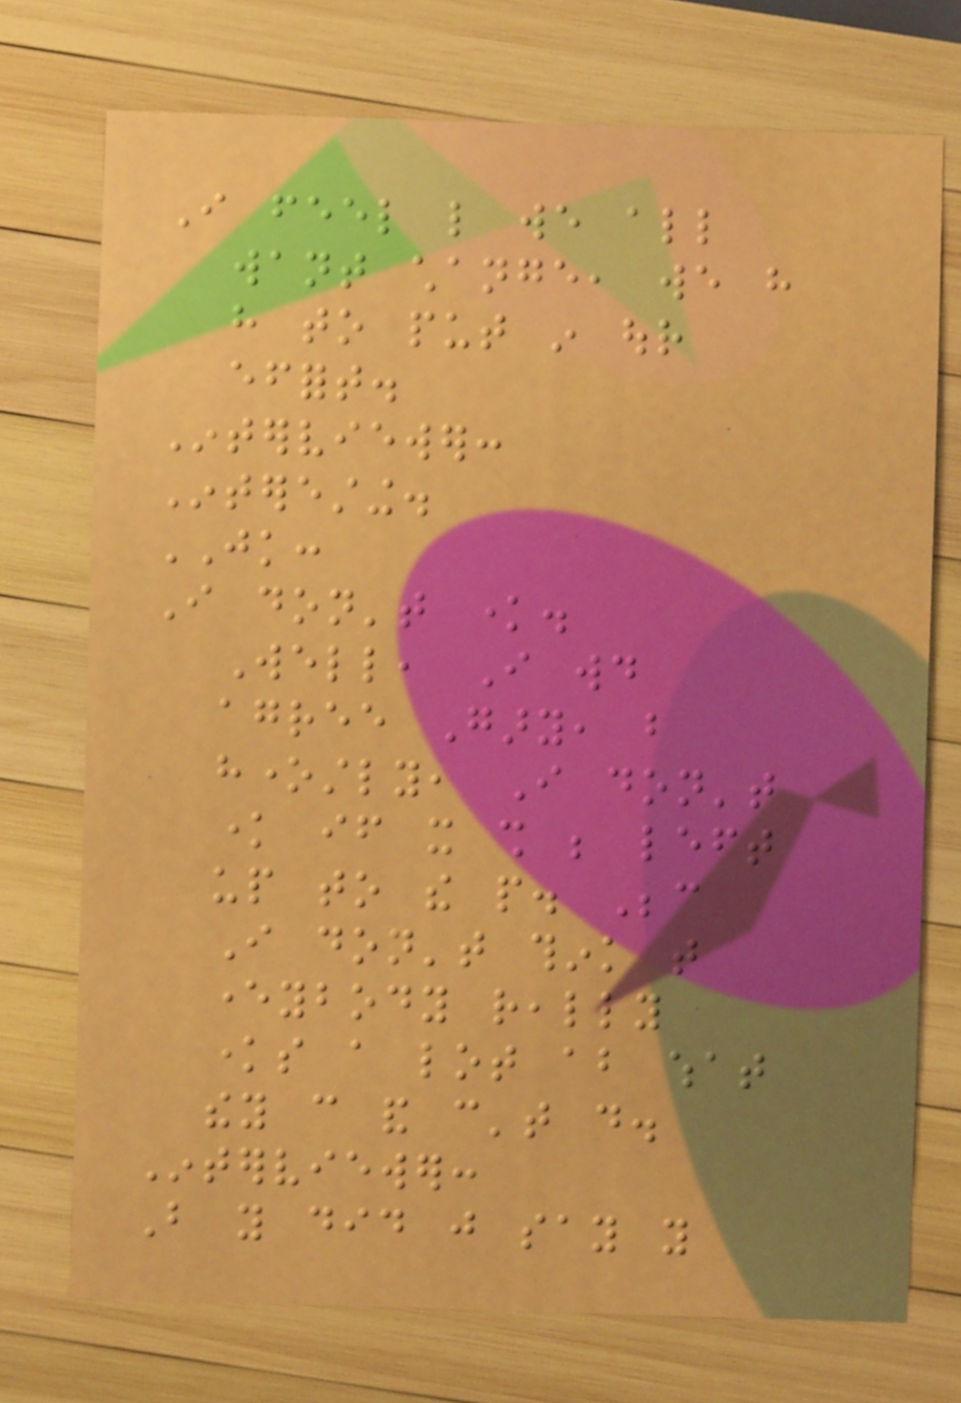I feel like we all
want change, we have
have to put in our
effort.
Interviewer:
Interesting.
JK:
I don't know.
Well, I would
agree Gary, but
honestly, I don't
know if it shall be left
up to the people. Because
I don't think that
everybody really
knows a lot about what
they can and can't do.
Interviewer:
But you did just say you
